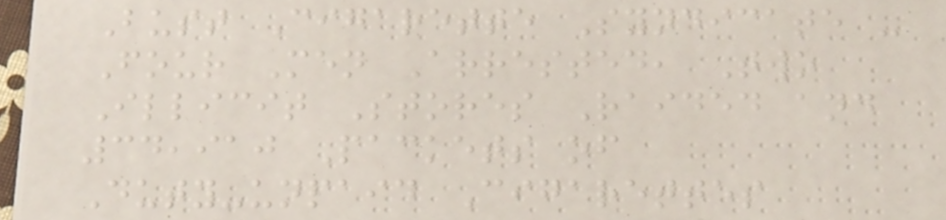Bust Cigarette Syndicate -
Four Men Arrested, Two
Illicit Stores Raided and
34,910 Packets of
Duty-unpaid Cigarettes
